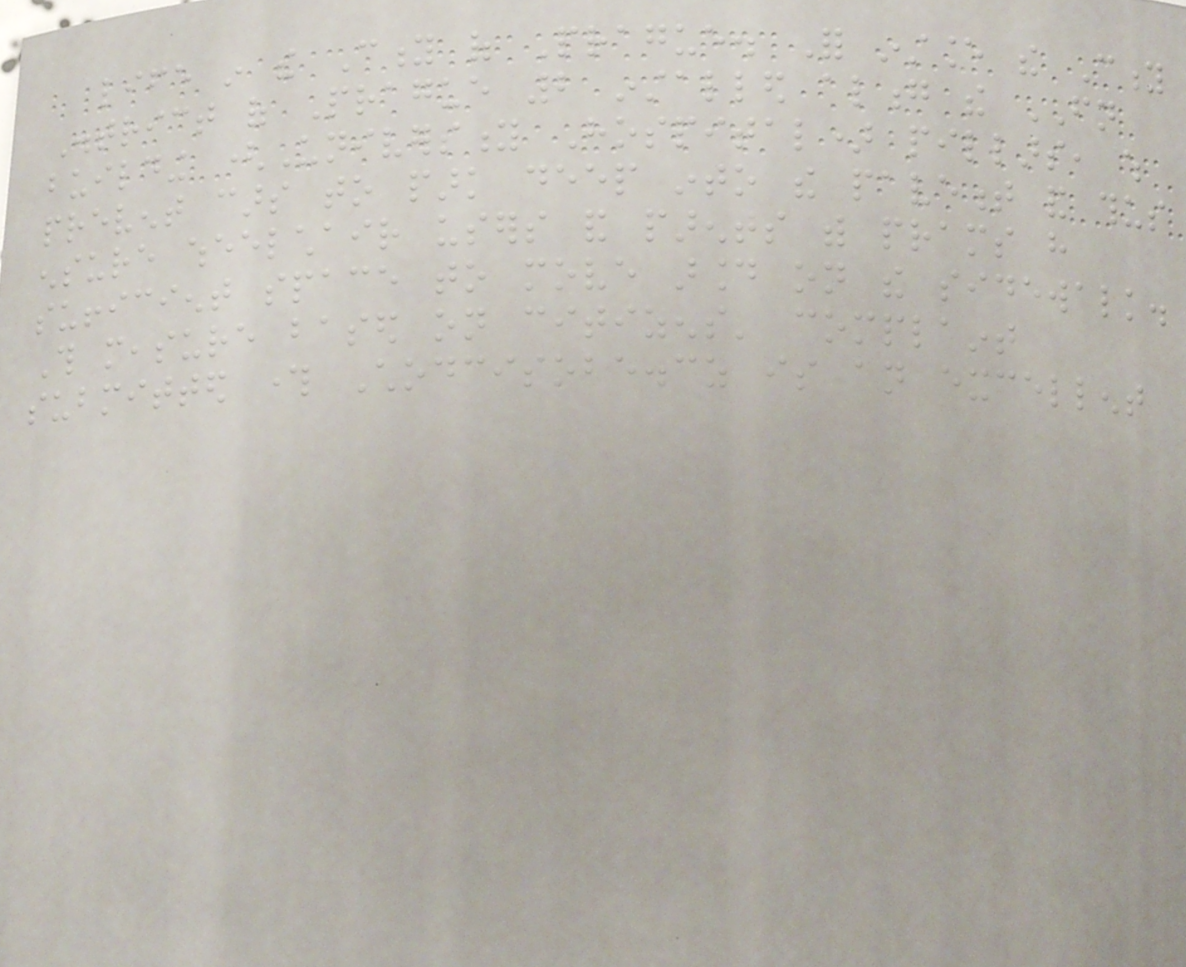life in the City of Prague. For instance the City
District of Prague 2 installed along the FN
building (University Hospital) pillars, which
prevent cars to park deep into the pavement and thus
ensure wheelchair users and parents with prams have
sufficient space to move around on the sidewalk.
This measure based on citizens' complaint
submitted through Chodcisobe.cz is an excellent
